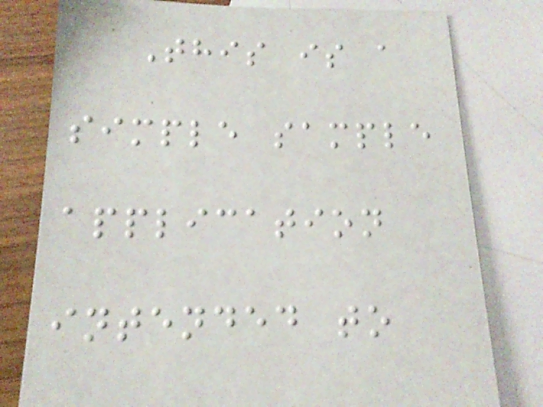This is a
simple sample
application
intended to
